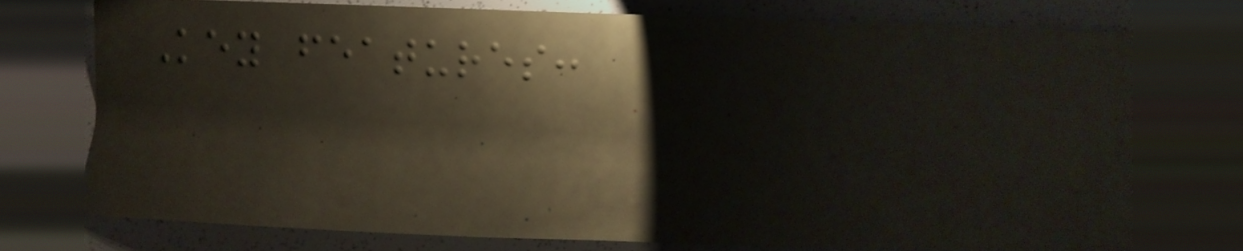Key features:
